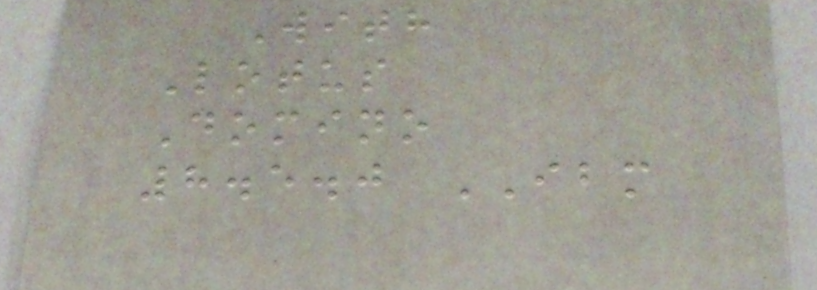With
Lotus
Domino
8.5.0 IBM
